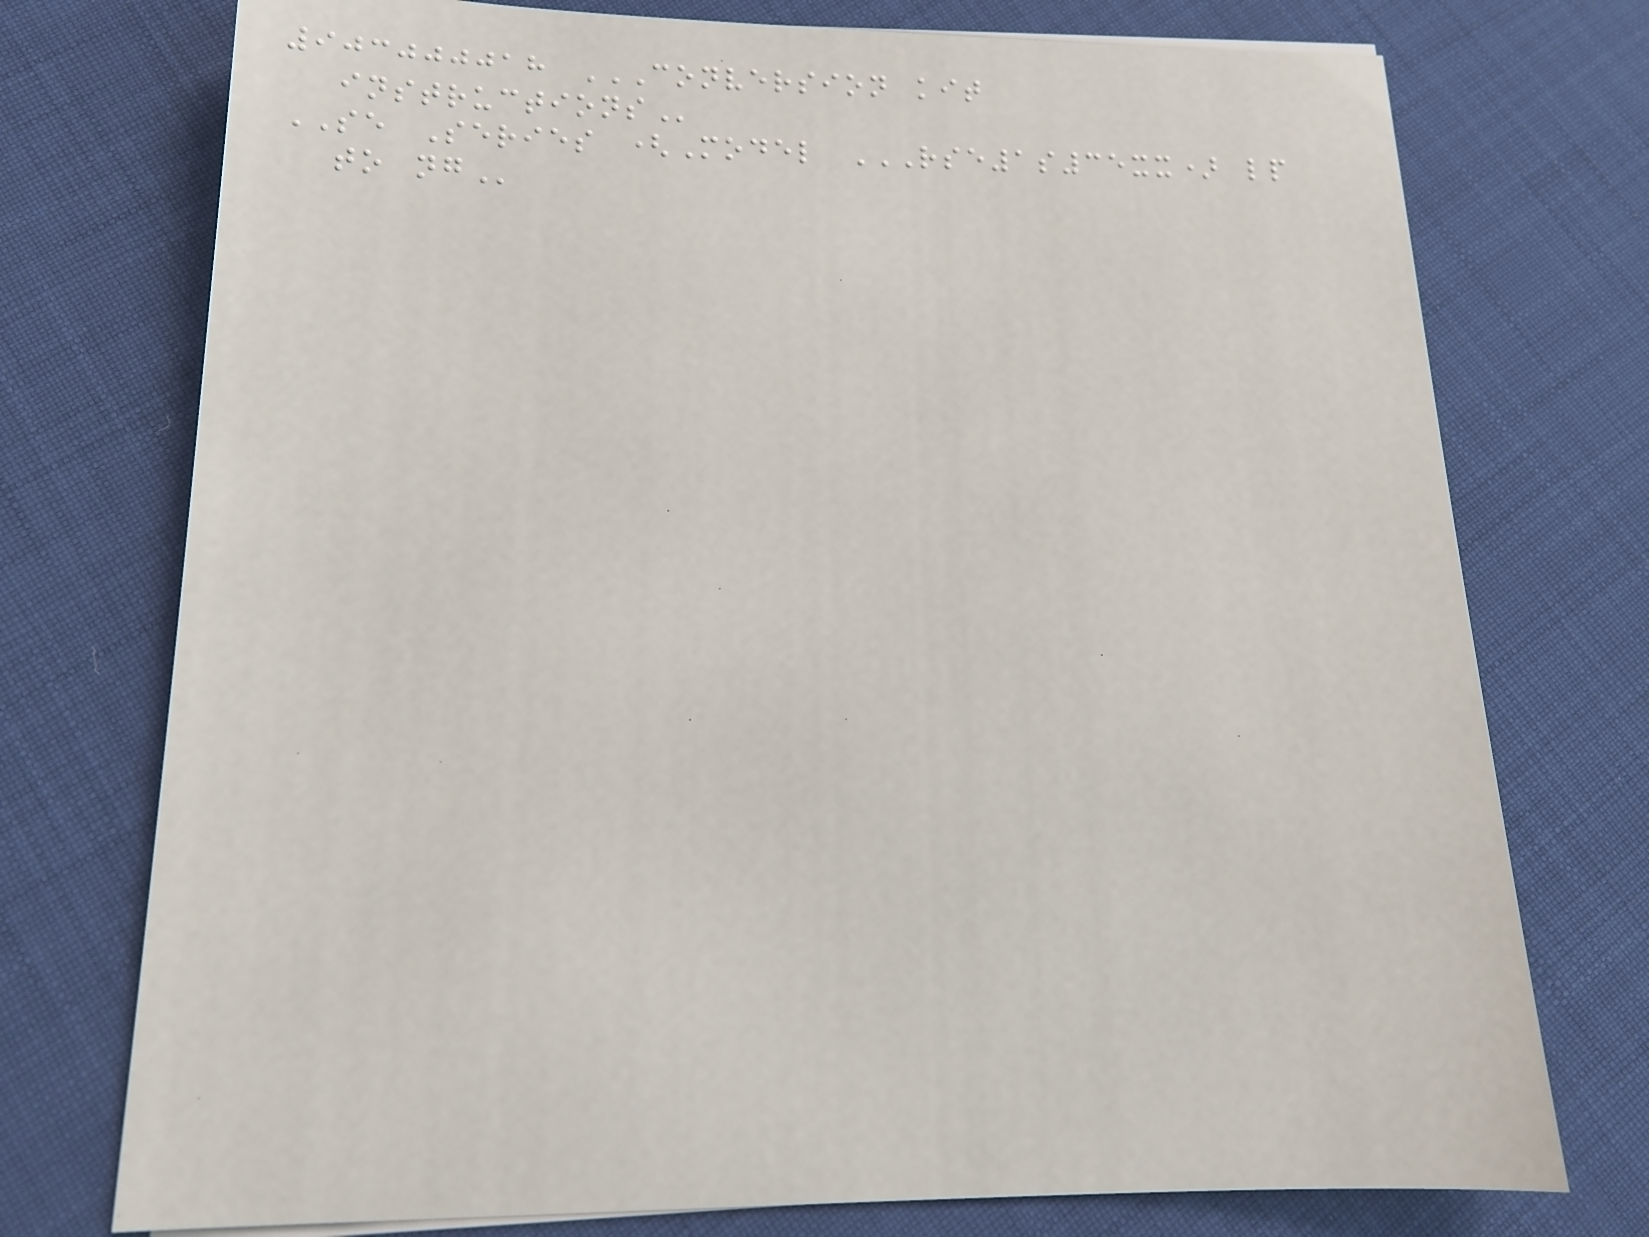903000018 CONVERSION KIT
INSTRUCTIONS
SE Series (Model RSE1S35XX) LP
TO NG
